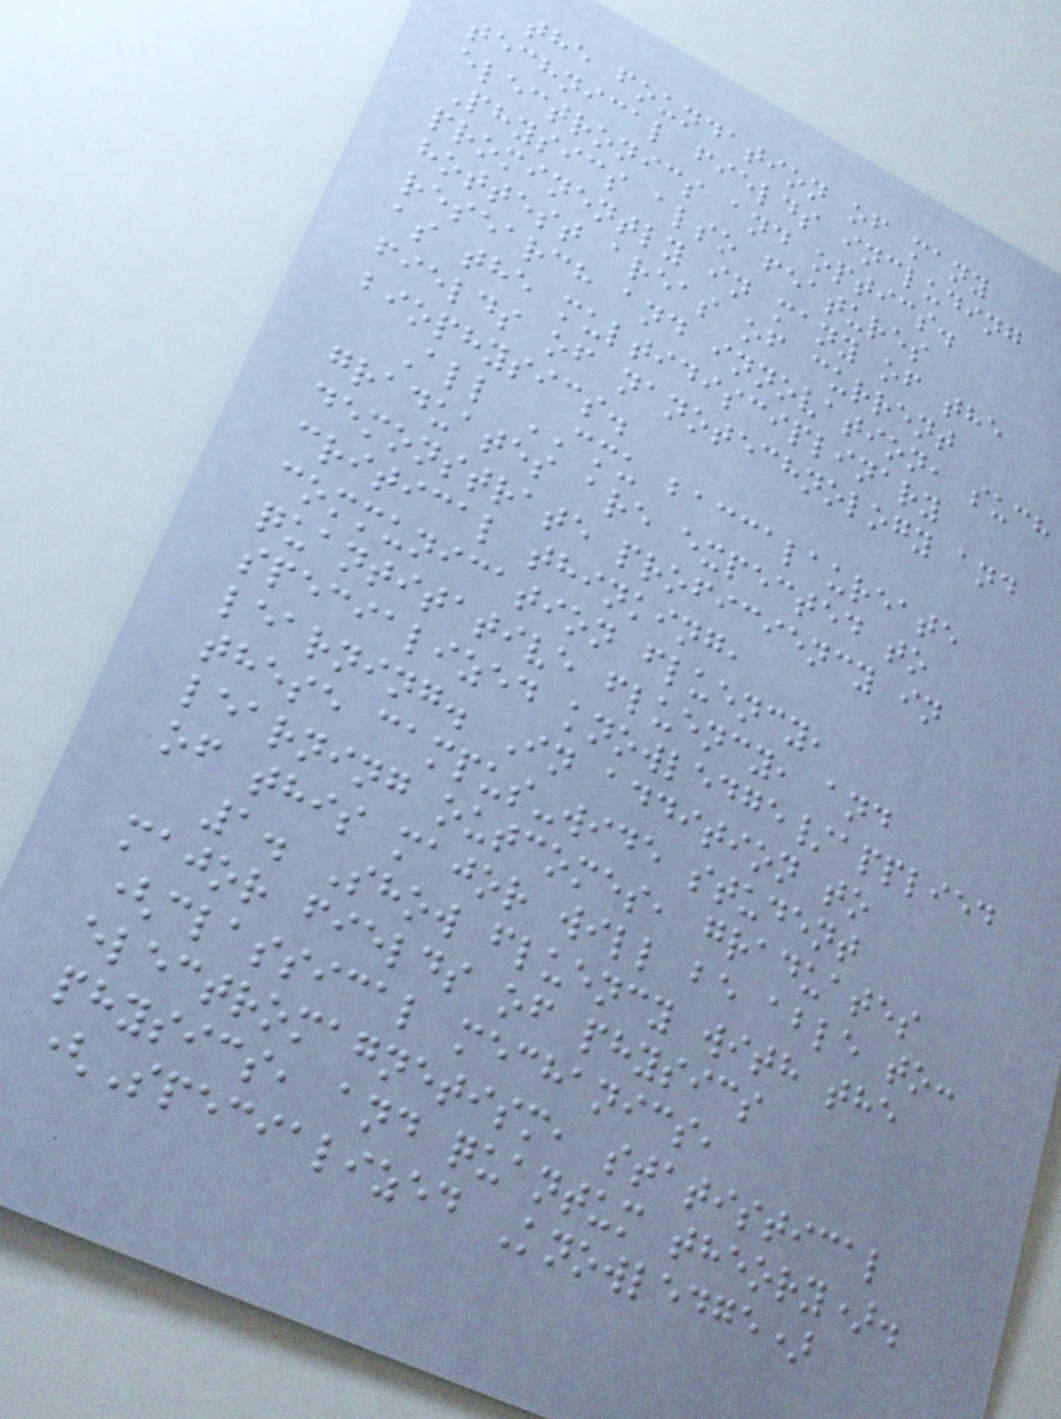the foundation of many
technical fields including
electronics and optics.
Physics also features
prominently in many of the
hottest areas of current
research and innovation, such
as the multidisciplinary
fields of nanotechnology and
biophysics.
All CMU baccalaureate
graduates are expected to
demonstrate proficiency in
critical thinking,
communication fluency,
quantitative fluency, and
specialized knowledge/applied
learning. In addition to
these campus-wide student
learning outcomes, graduates
of this major will be able to:
1. Show fluency with the
major fields of physics
(classical mechanics,
electromagnetism, statistical
physics, and quantum theory).
(Specialized Knowledge)
